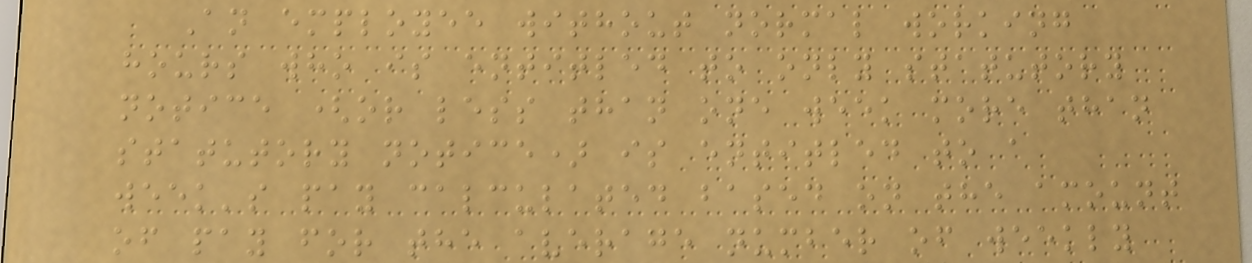An employee without normal working
hours who is entitled to only statutory
notice (or less than one week more than
statutory notice) is entitled to a
week's pay calculated based on the amount
of pay for the average number of weekly
